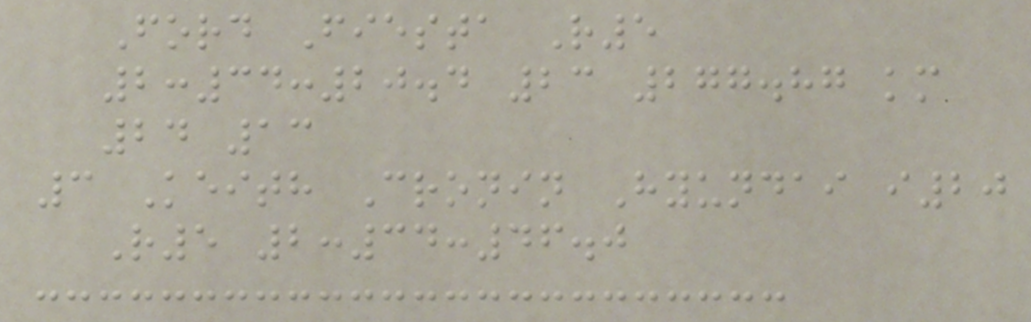Ford Fiesta R5
2:34:20.4 23 277.87 km
24 13
3 Keith Cronin Hyundai i20
R5 2:34:46.0
